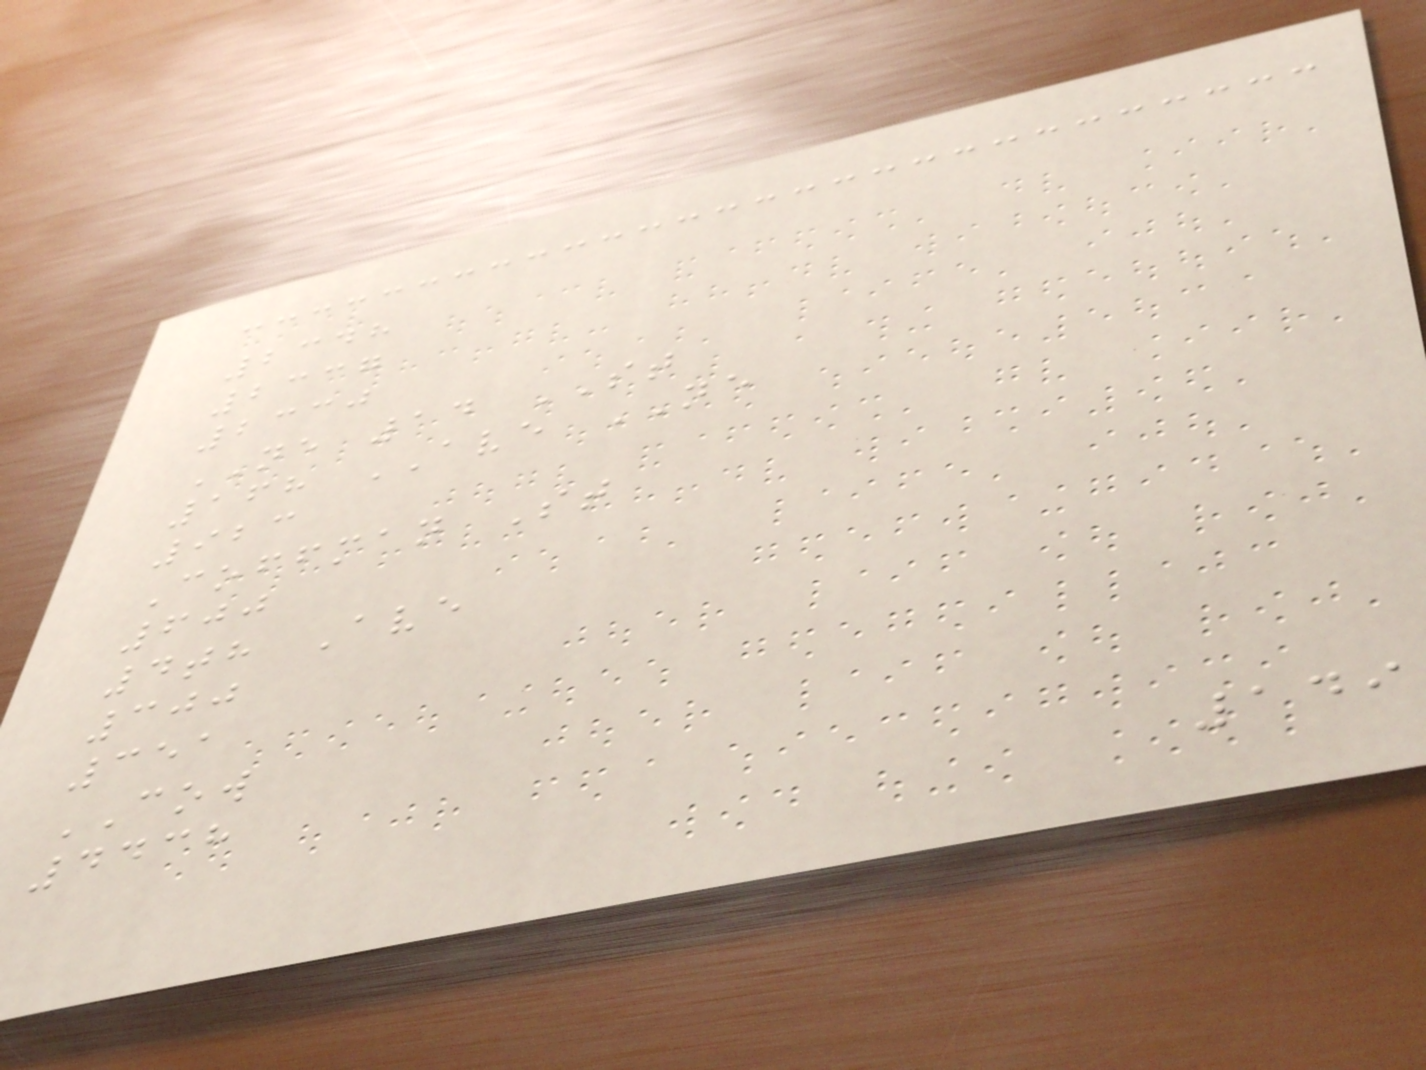2348
2337
2330
NE 14 ST
168 AVE NE
923
Coffman St
600
4th Ave
300
351
COW
4438
149
